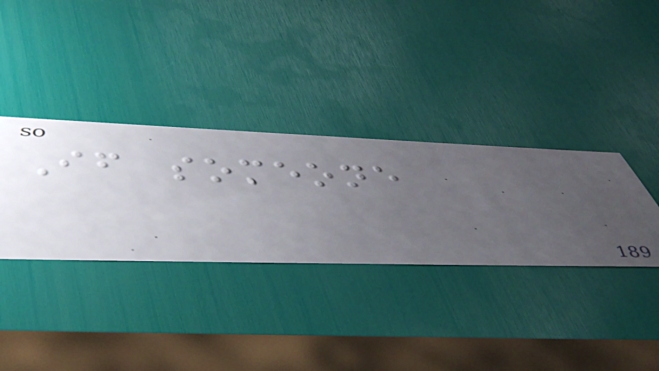If someone
